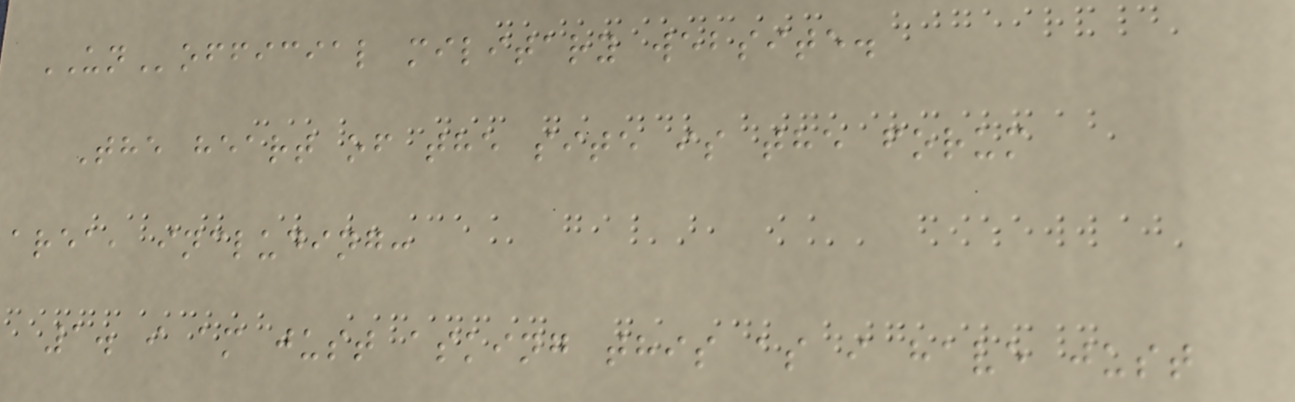UNofficial military website.
The heart of the site is the forum
area, including:
1. i am just asking this as i have just
